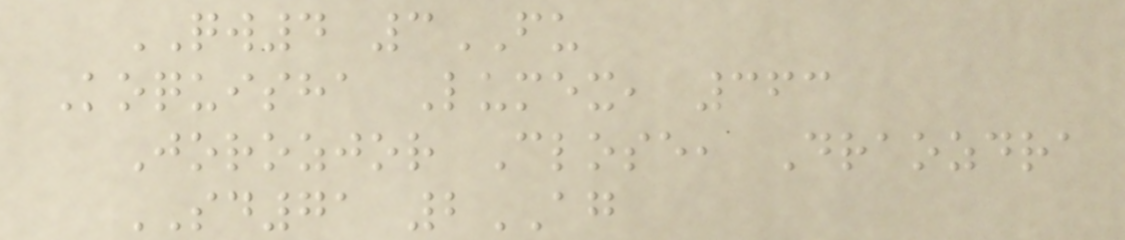QW4 3FU
Koquisha Lumex, 363
Jorozjor Close, Draozdra
SD71 2AG
